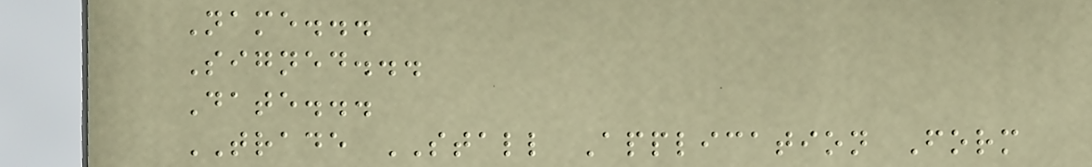Name...
Signed...
Date...
TRADE STALL Application Form
